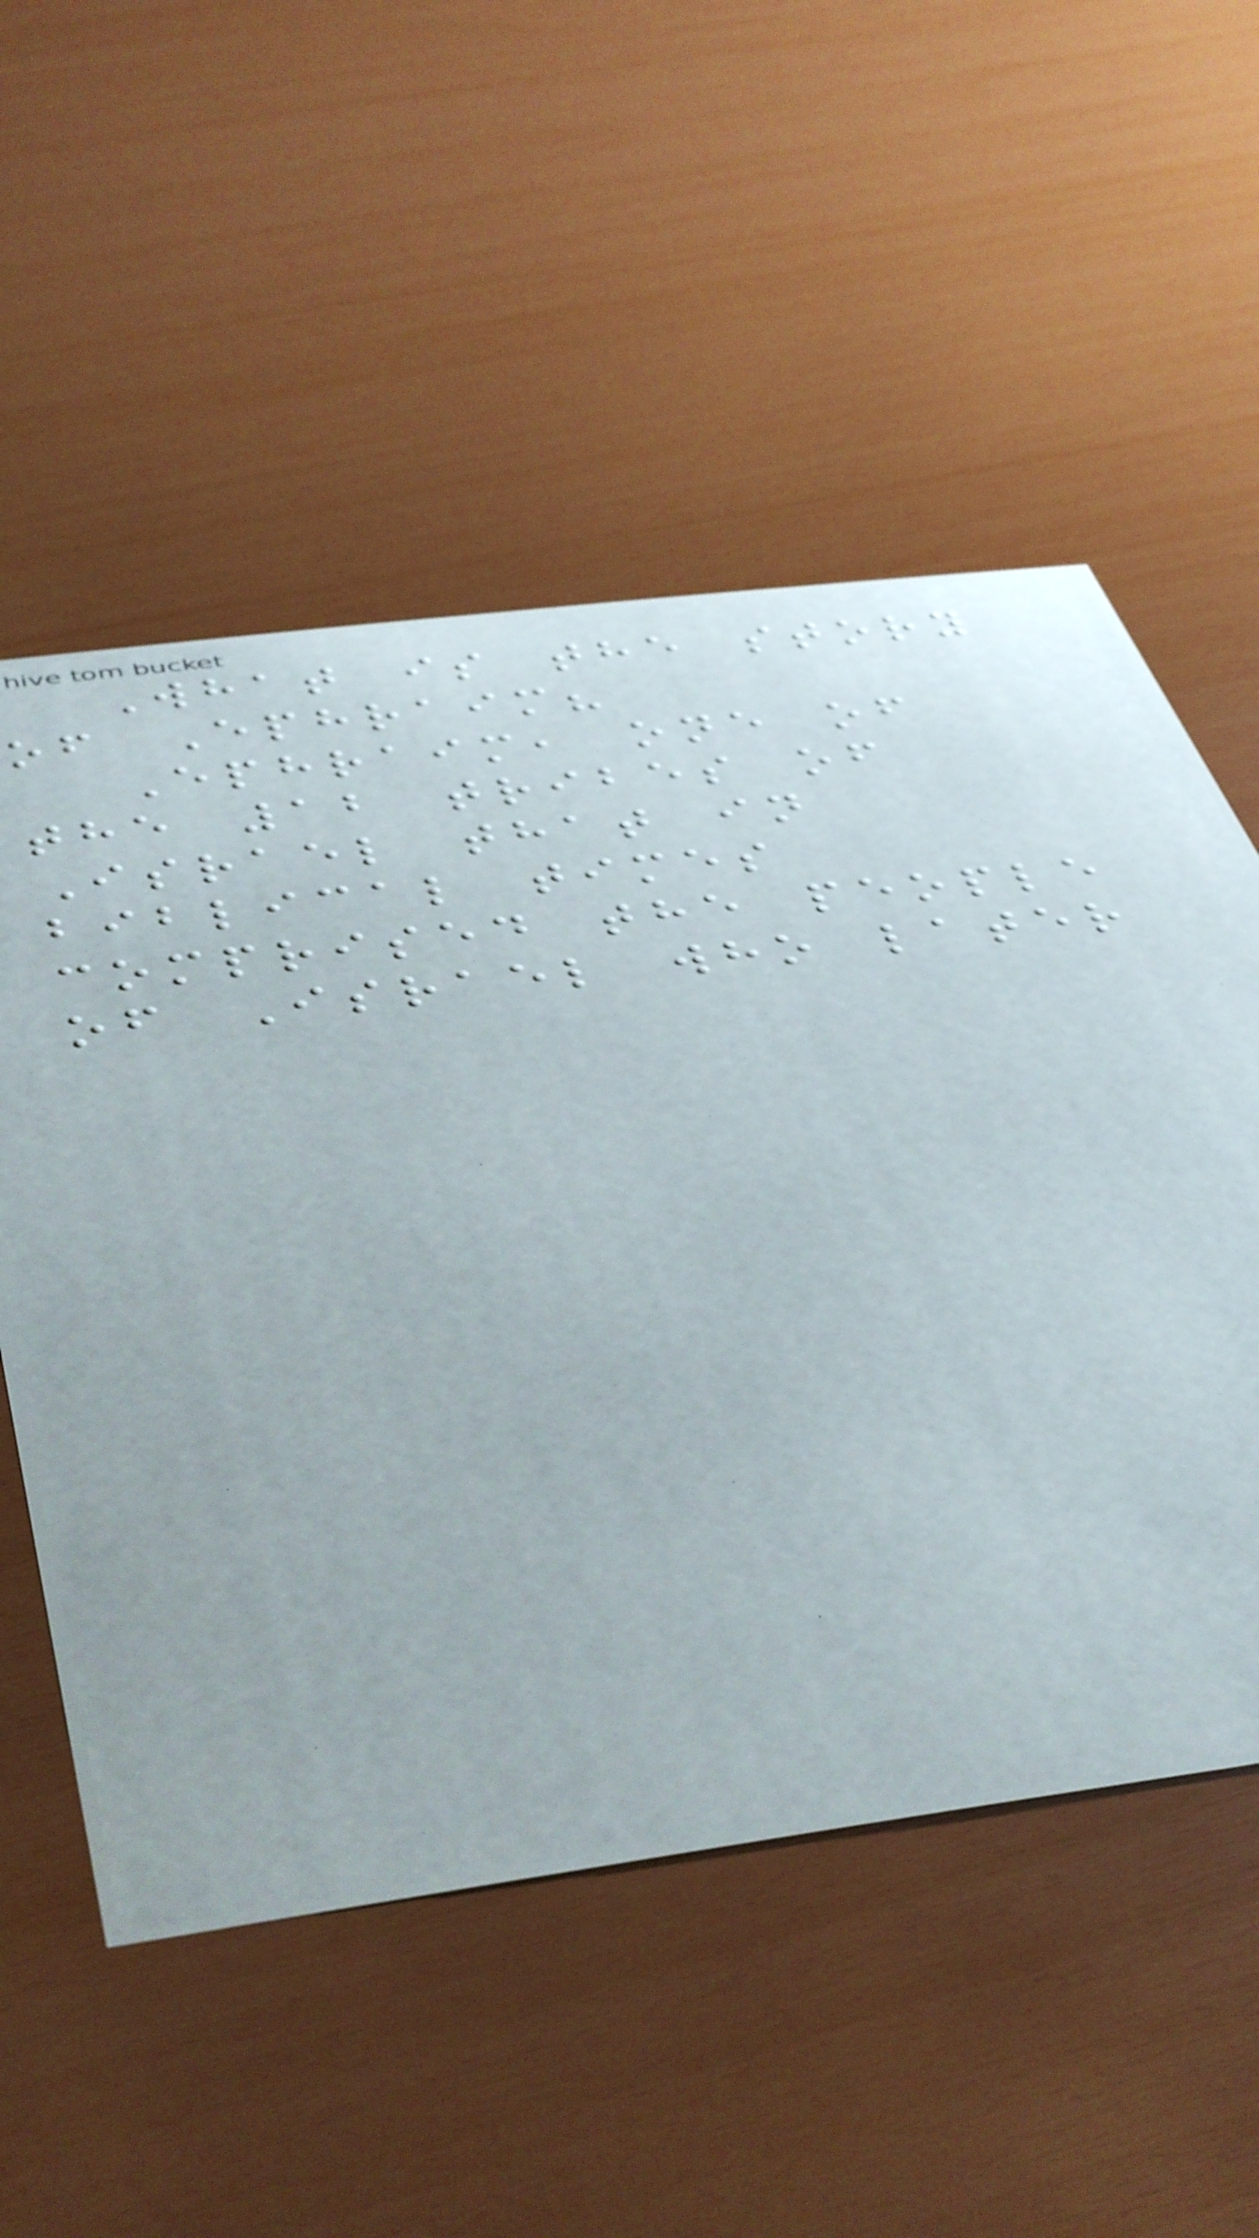What is the story
of Ephraim?
Ephraim, one of
the 12 tribes of
Israel that in
biblical times
comprised the people
of Israel who later
